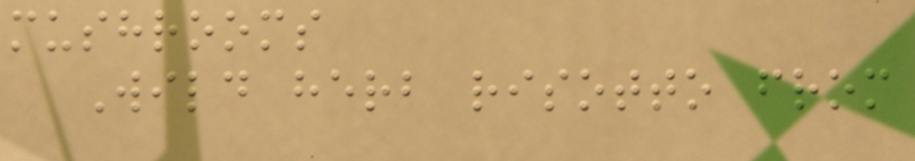mushrooms
Wild herb risotto from
